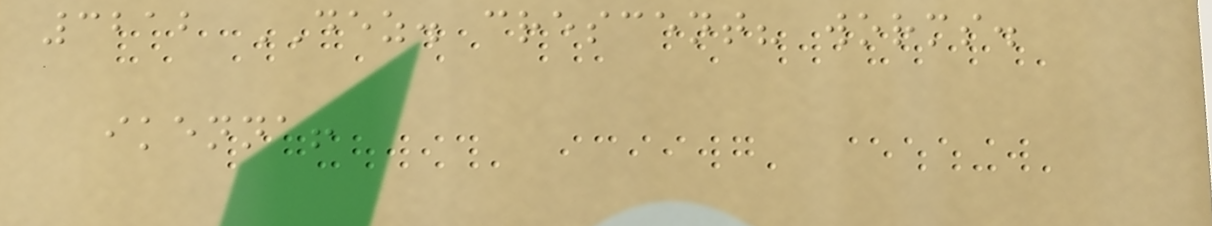3212 DEZ. crescent? worms.
ikenna!
